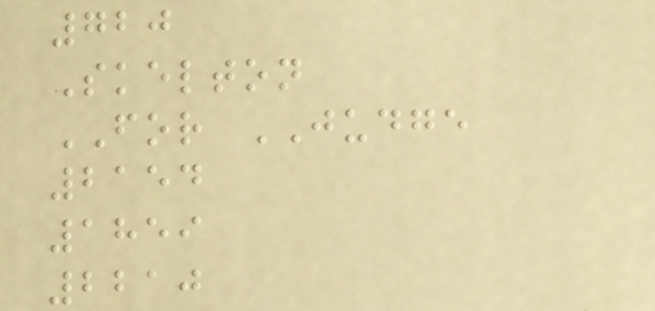720
Skelton
FOR JUDGE
2154
1859
2210
